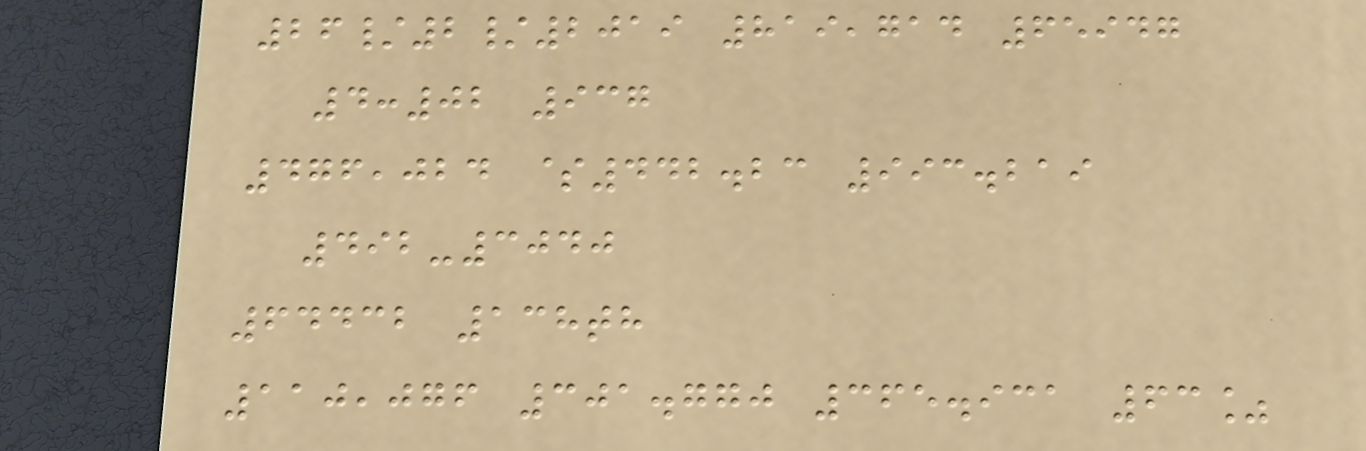26/2/2019 819,714 65947
4:02 937
476,024 $442.23 993.219
492-3040
64432 138th
110,076 301.770 365.931 63%
